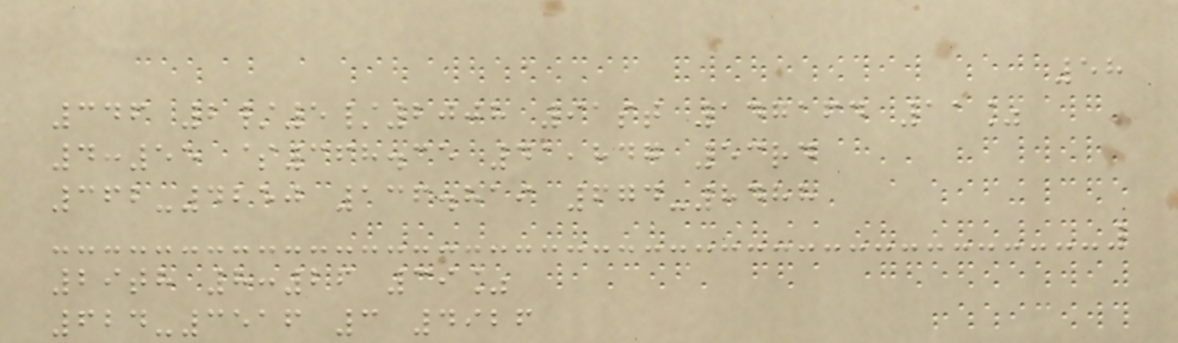58
346 2/5/2008 91st 147164 11%
4:55 $368.35 41,847 53rd
362-4250 136.819 674-8488
29th 8:26 39%
624-3516 3 4926
